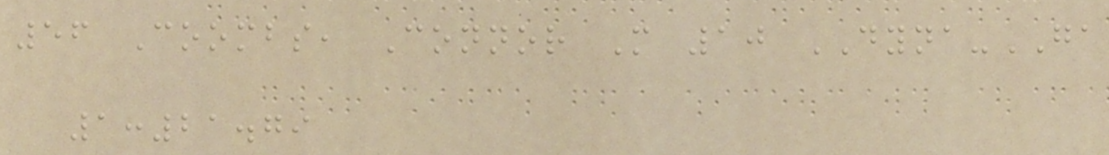56 Coombs, Connor M 10 DYNA-GA
1:21.79
